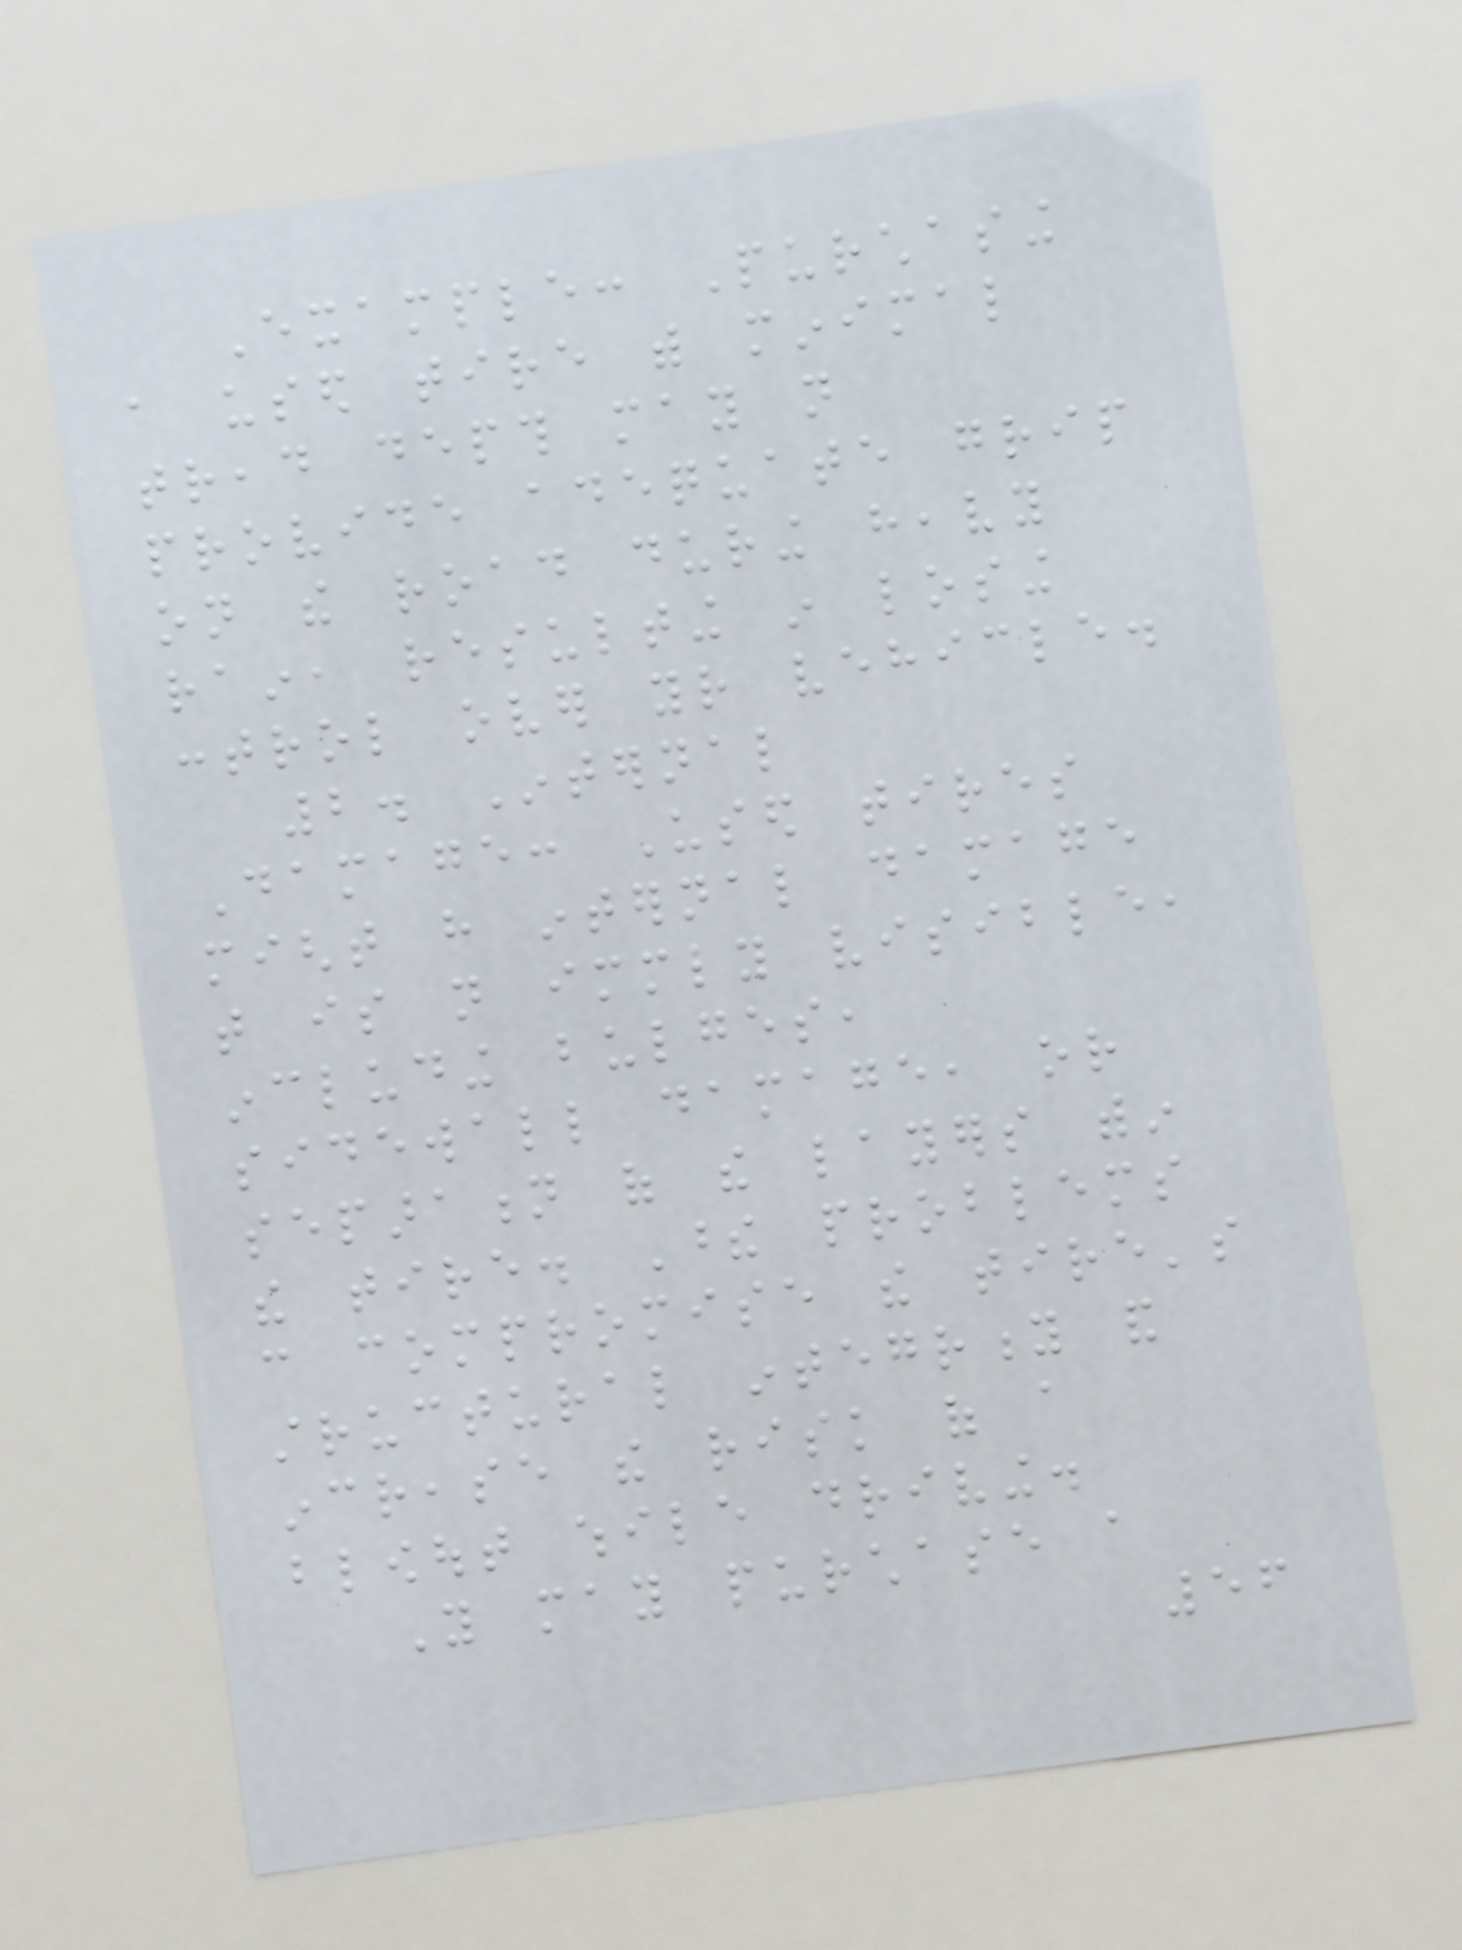Example: Purchasing
a used tire with minimal
tread depth may not
provide adequate grip
on the road during heavy
rain, resulting in losing
control over your vehicle.
2. Internal
Damage: Used tires
might have internal damage
that is not immediately visible,
including bulges,
sidewall damage, or
separation of the layers within
the tire. These problems
can compromise the tire's
structural integrity and
increase the risk of a
blowout while driving.
You may purchase a
56
